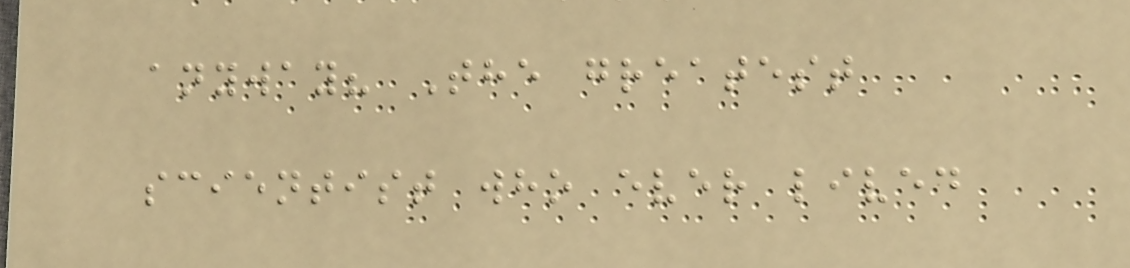anyway? The greatest
scientist who ever lived
